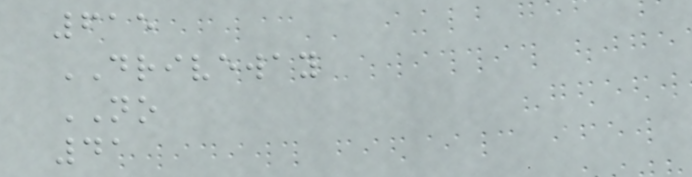615
DRIVEWAY
NO
41
